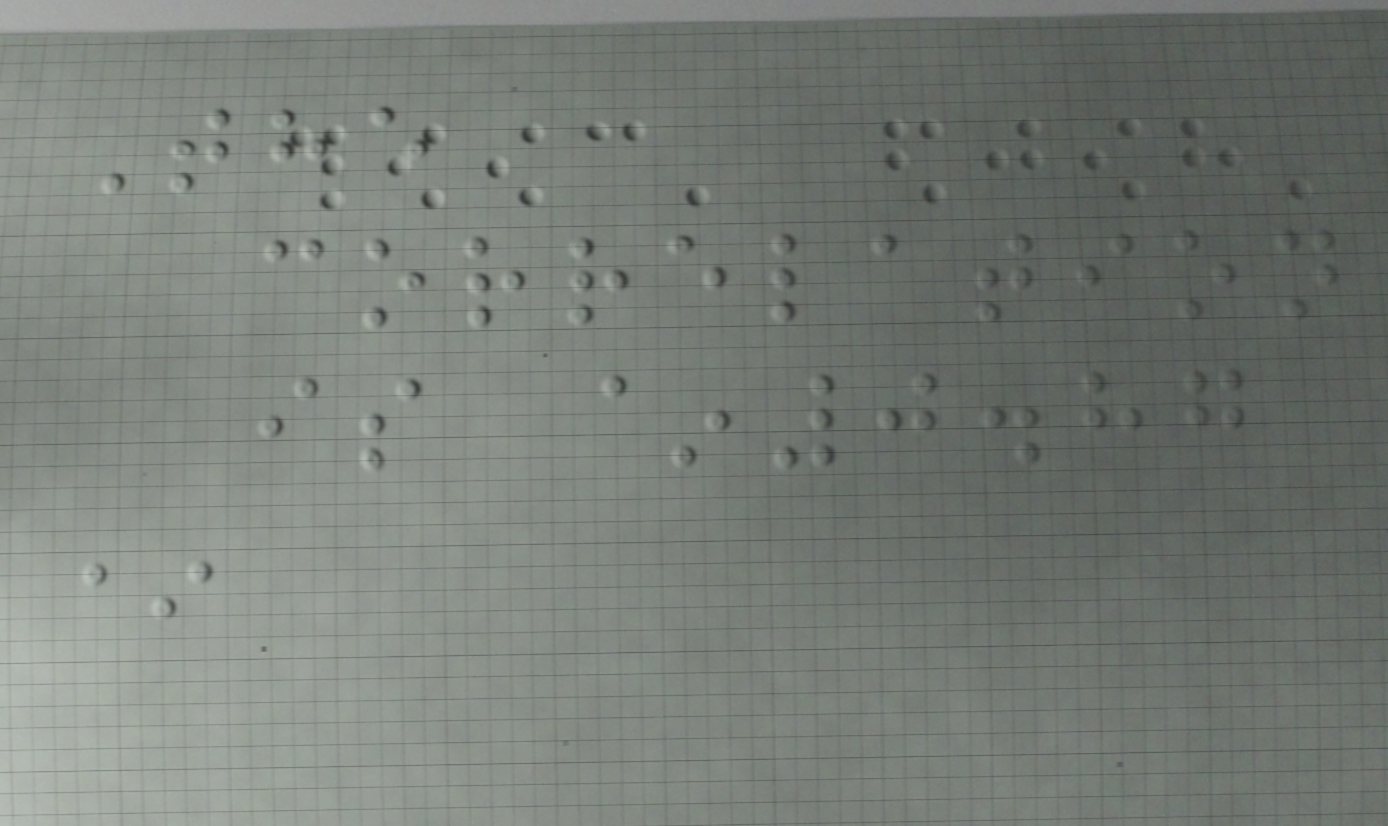The
correlation
is ~0.87
*
